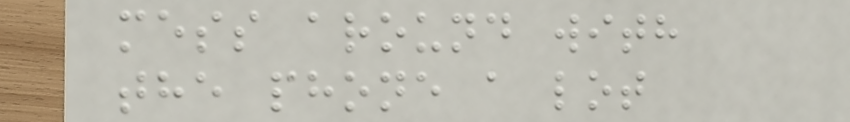mess around with
the phone a lot
